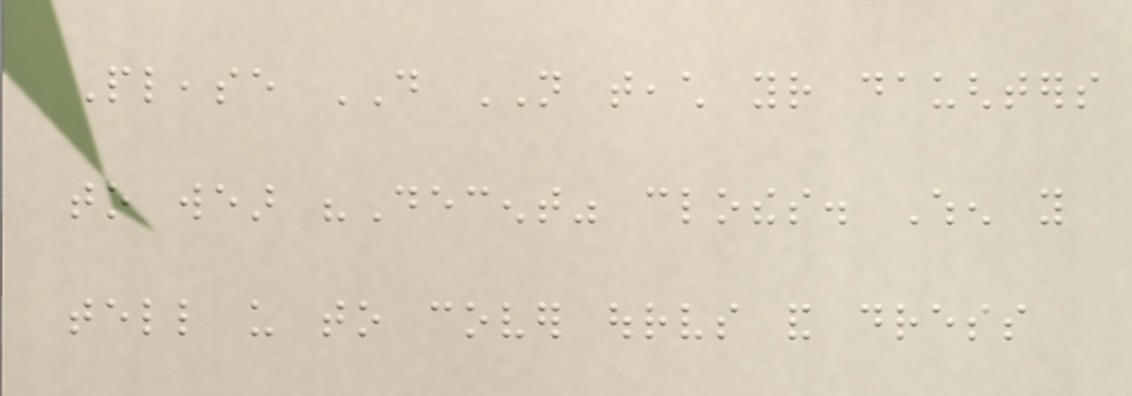Please DO NOT teach your daughters
to wear "Decent" clothes. When you
tell us to cover ourselves and dress
